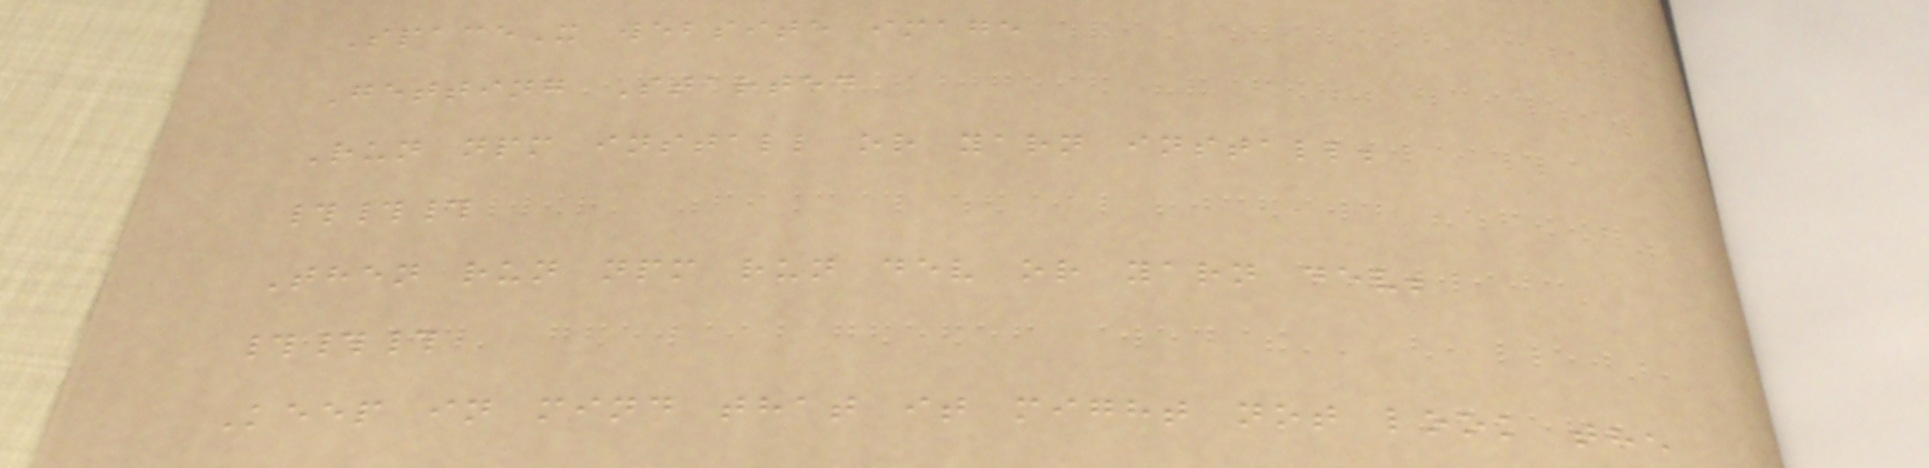SpaceX website image
Getting Started
Run npm install or yarn install;
###
Then run npm run dev or yarn dev;
###
Keep in mind that it might not look the
